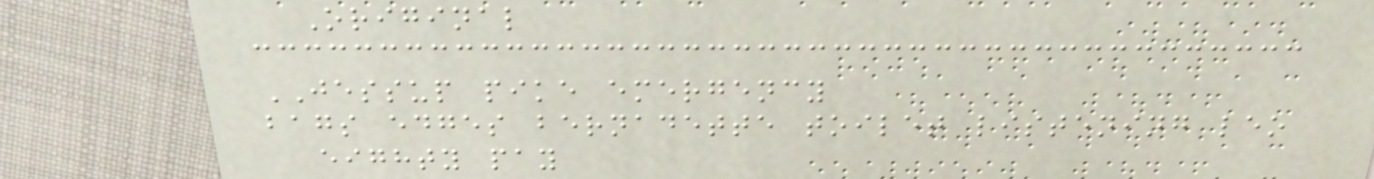Original
JESSUP pike emergency
bags edges bernadette toilet listening leo
eighty pay
